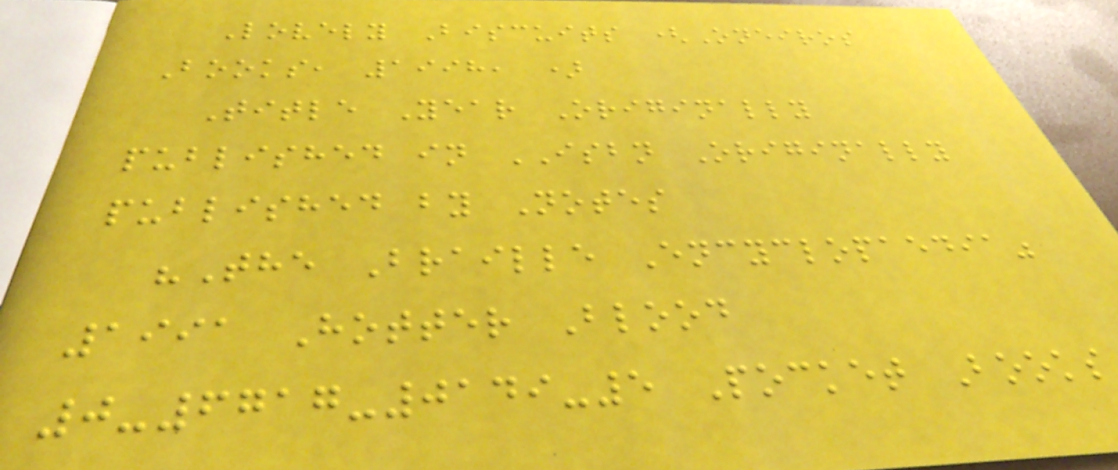Lovely Biscuits (Oneiros
Books, 1998, )
Title Year Originally
published in ISBN Originally
published by Notes
"The Braille Encyclopaedia"
1991 Hotter Blood
0-6717-0149-5 Pocket Books
